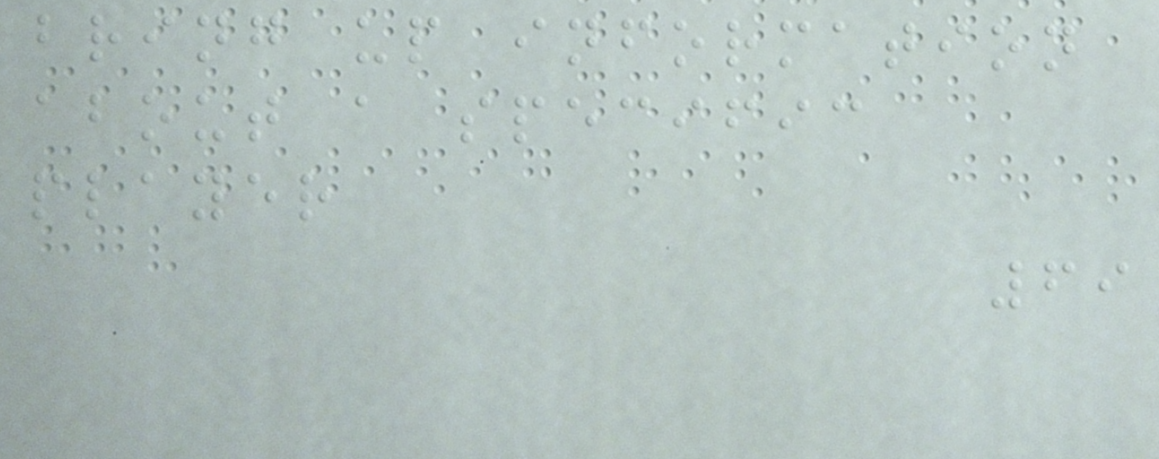bring up information
about a specific
player
69
